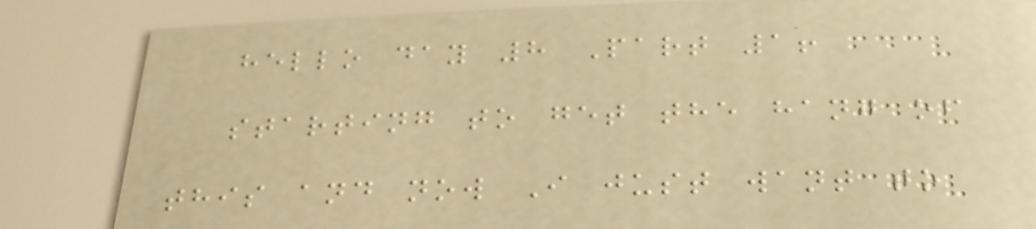hello day 8 Part 1!
starting to get the hang of
this and now I just want to
